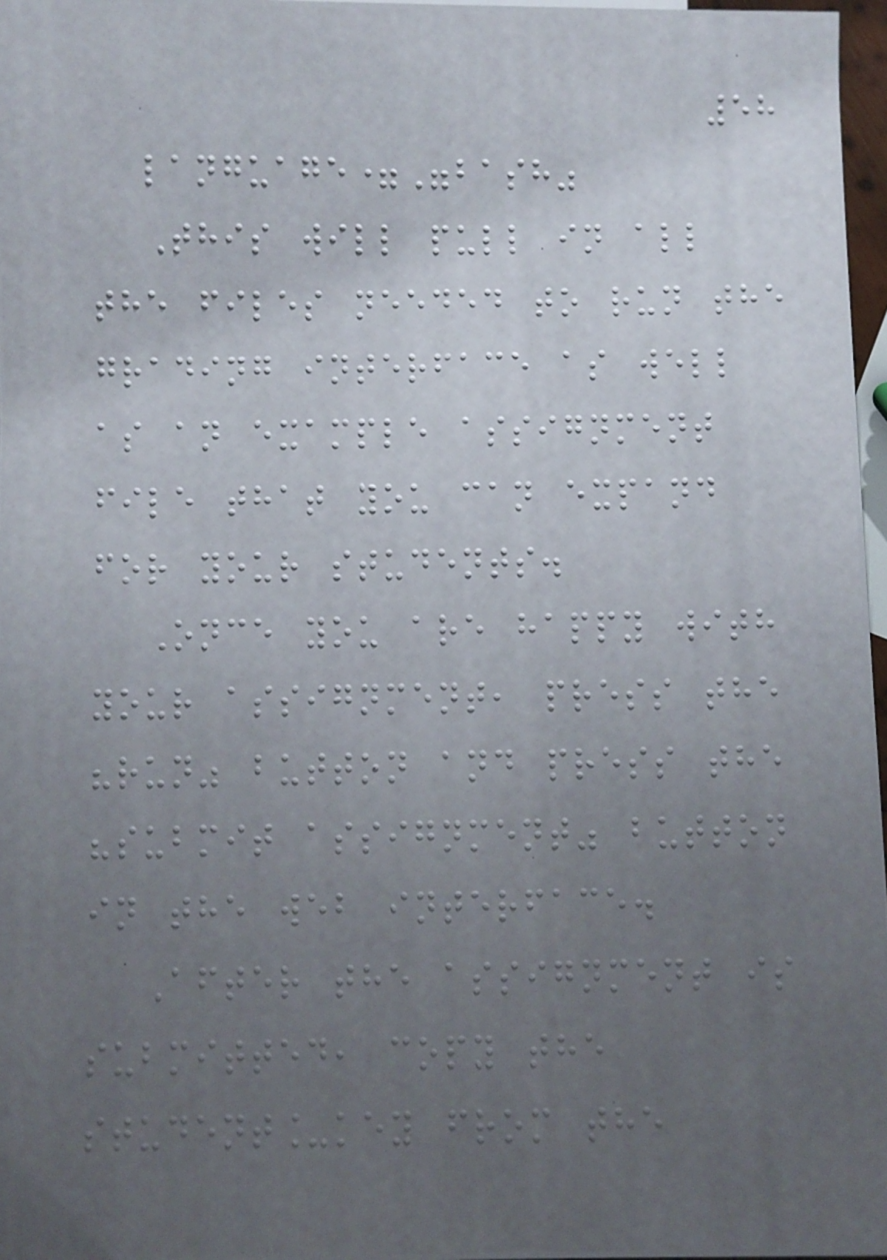58
language="bash"
This will pull in all
the files needed to run the
grading interface as well
as an example assignment
file that you can expand
for your students.
Once you are happy with
your assignment, press the
"run" button and press the
"submit assignment" button
in the web interface.
After the assignment is
submitted, copy the
student_key from the
